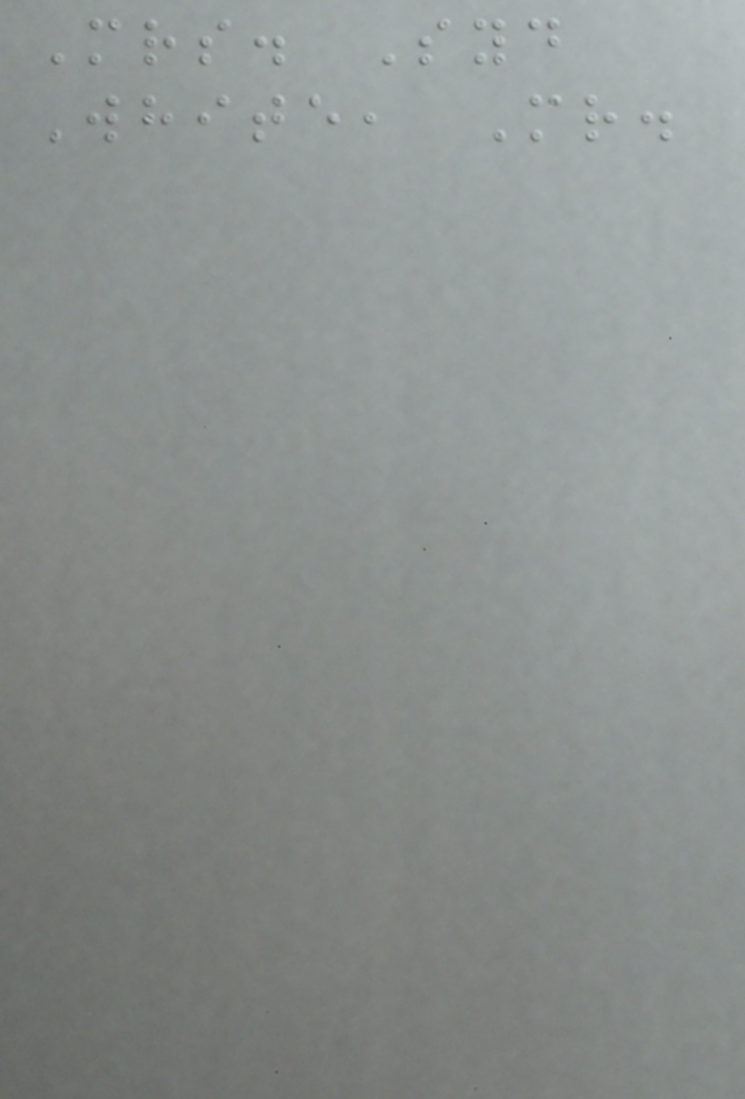Mrs. Syd
White, Mr.
